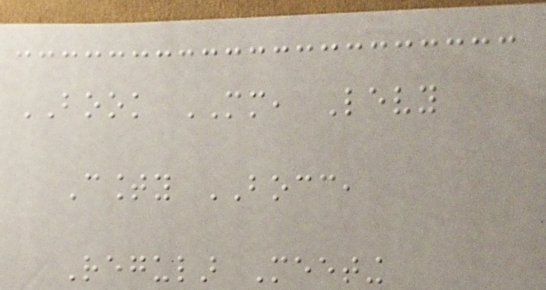BOOK MM, Levy
County BOCC,
Regular Meeting
